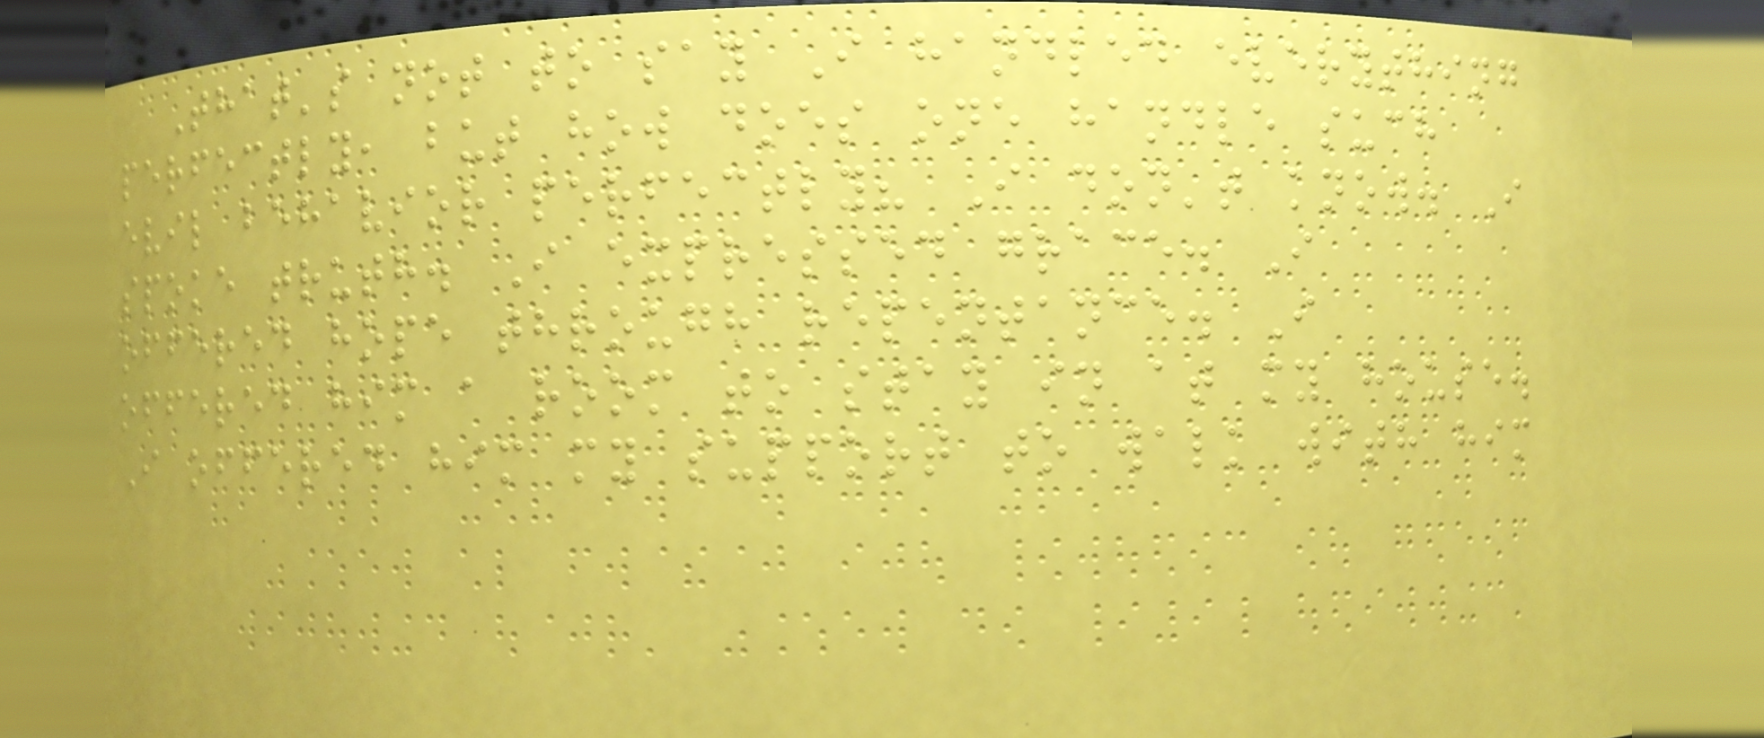That's not to say I handled everything
perfectly, but how does one handle such
evil behavior perfectly? I don't know. I
spoke truth. I expressed grace. I
offered hope through repentance. I
offered him a room to stay in at my house.
I offered him my support to walk with him
